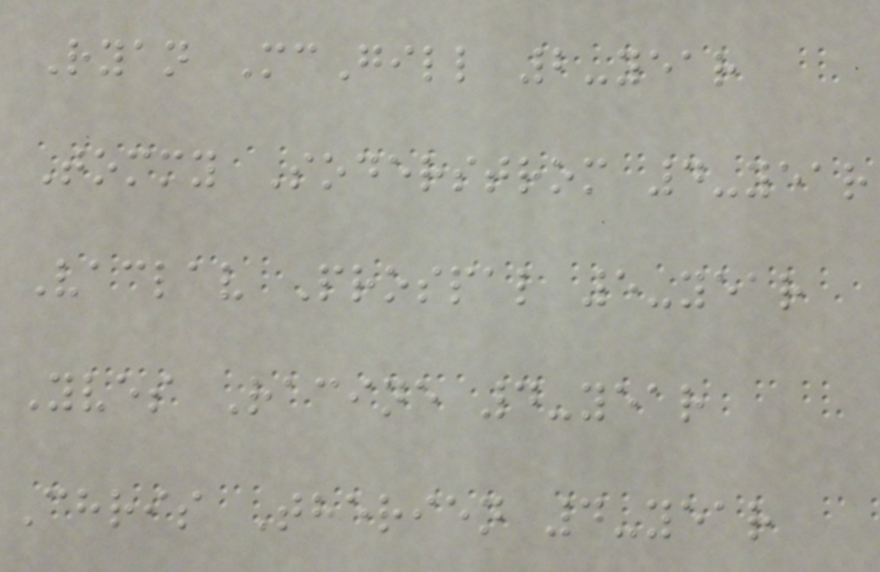Ryan McGill 2-year
Tommy Soderstrom 4-year
Vaclav Prospal 5-year
Yves Racine 4-year
Chris Therien 4-year
